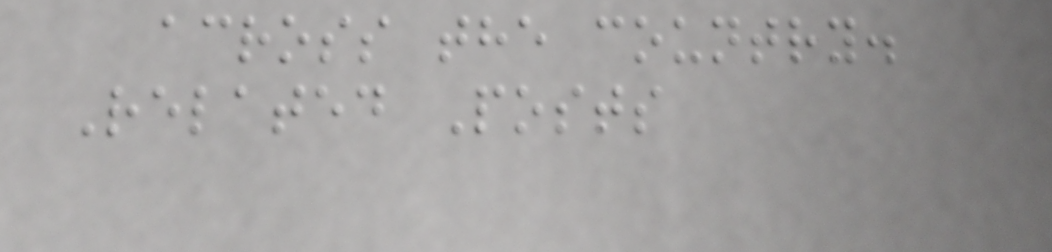across the country.
Related Posts
